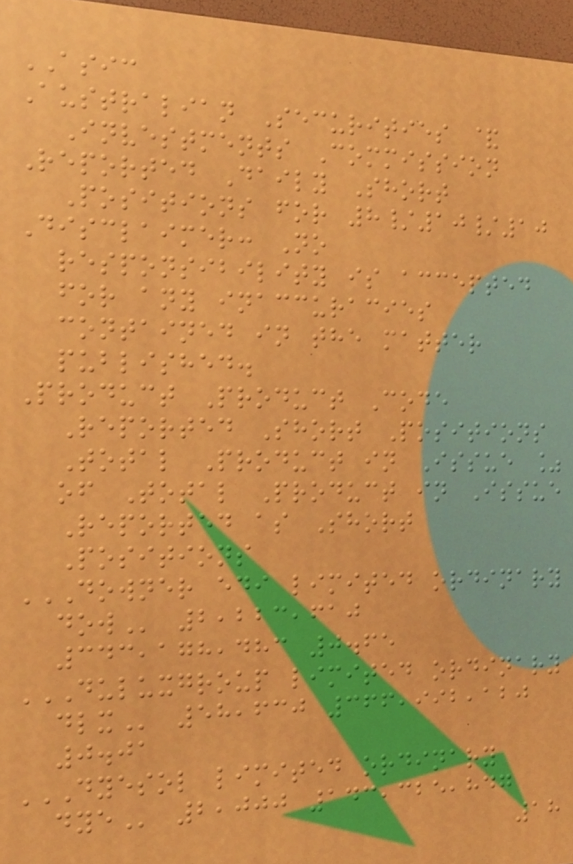ASIC
Australian Securities &
Investments Commission
Reported Daily Short
Positions for 8/10/10
Disclaimer: No
responsibility is accepted
for any inaccuracies
contained in the matter
published.
Product Product Code
Reported Short Positions
Total Product in Issue %
of Total Product in Issue
Reported as Short
Positions
DOWNER EDI LIMITED ORDINARY
DOW 2,223,610
343,178,483 0.65
DULUXGROUP LIMITED ORDINARY
DLX 58,630 366,992,120
0.01
DYESOL LIMITED ORDINARY
DYE 2,000 143,325,847
18
